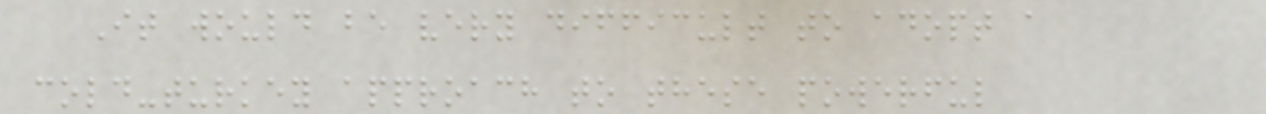It would be very difficult to adopt a
cold-turkey approach to these powerful
